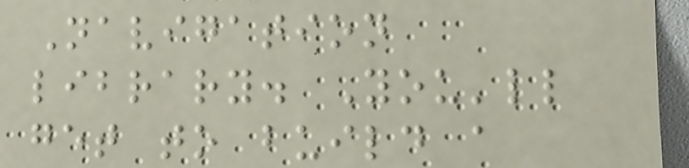Navigation
library. You'll
get to build a
